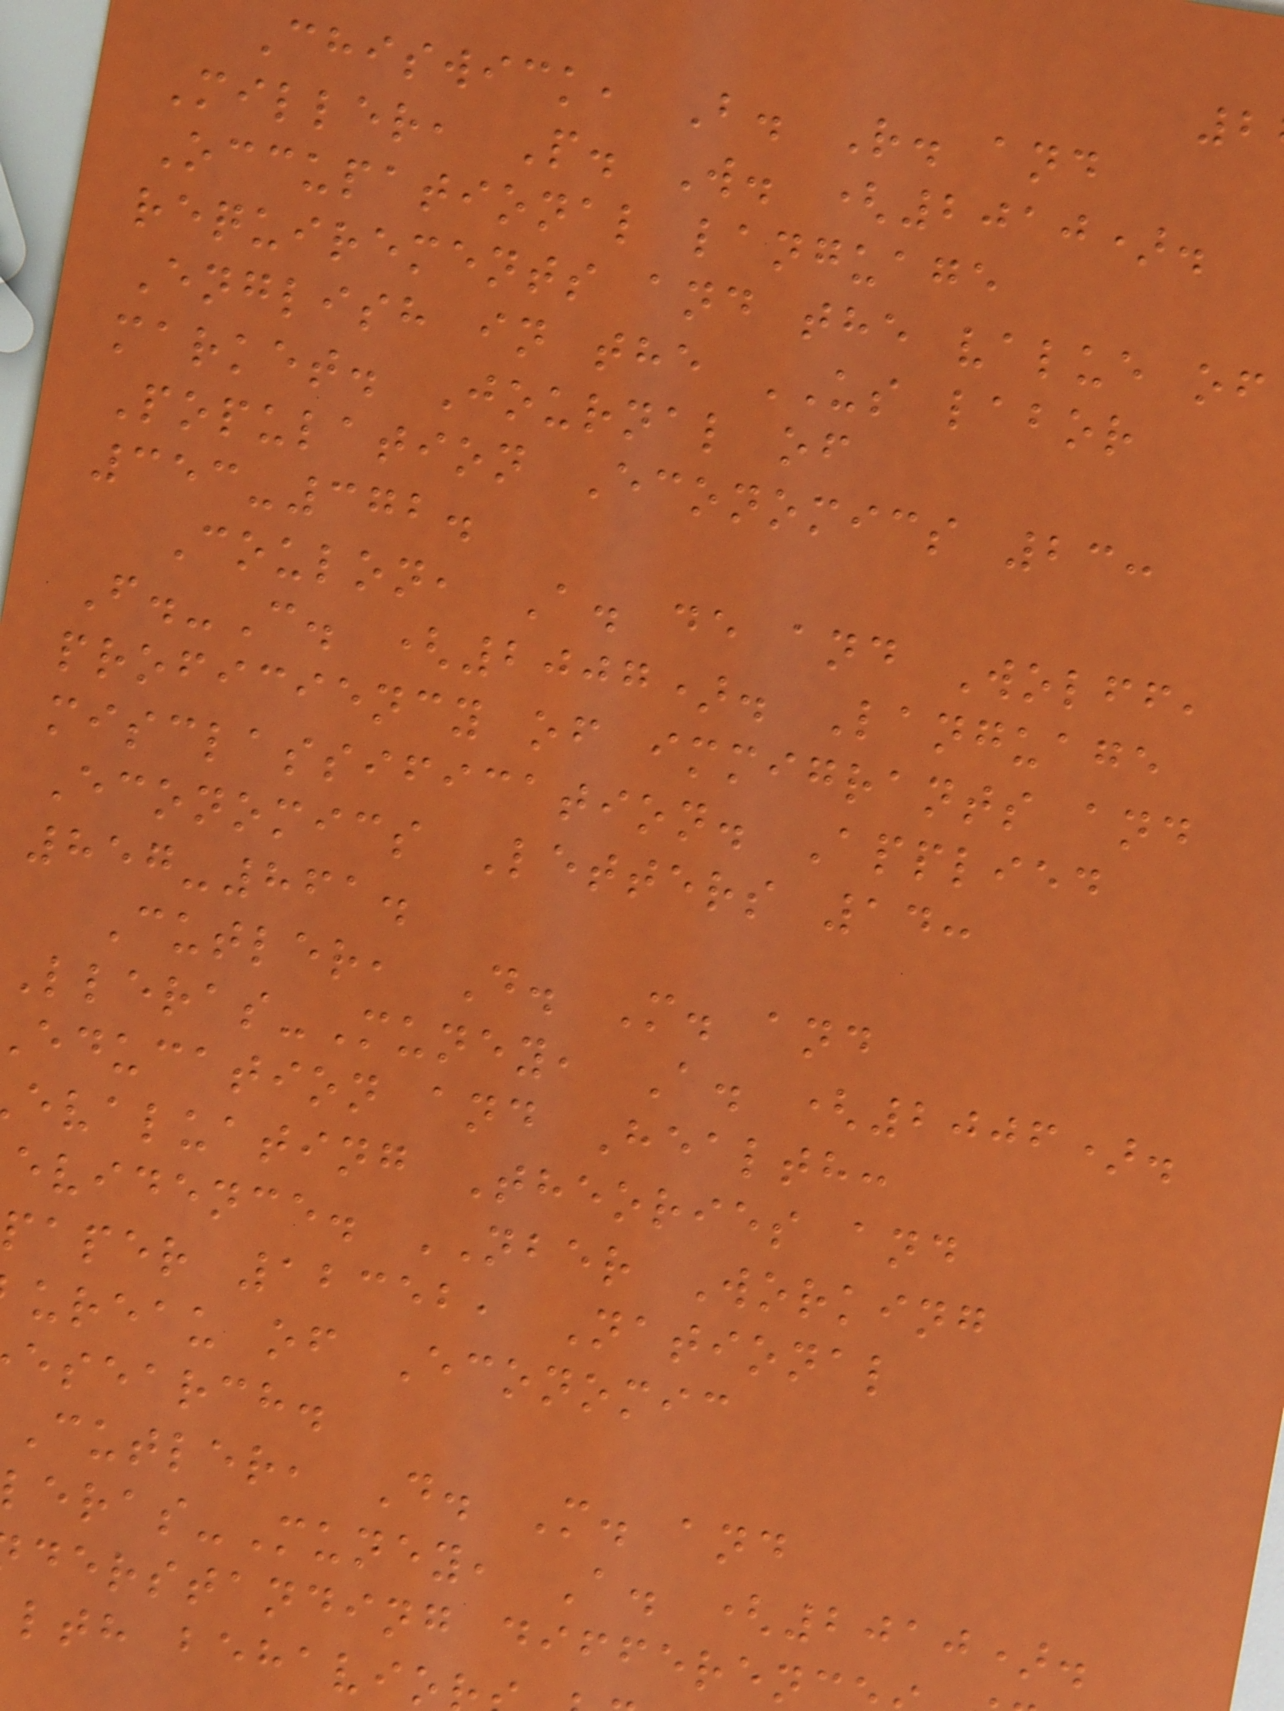Chiswick, B. R. and
Miller, P. W. (2010).
Occupational language
requirements and the value of
English in the US labor
market. Journal of
Population Economics 23:
353-372.
Coulon, A. de and Wolff,
F.-C. (2007). Language
proficiency of immigrants and
misclassification. Applied
Economics Letters 14:
857-861.
Cutler, D. M. and
Lleras-Muney, A. (2006).
education and Health:
evaluating Theories and
evidence. NBER Working
paper 12352, National
ureau of Economic
esearch.
Cutler, D. M. and
eras-Muney, A. (2010).
derstanding differen
lth behavio
